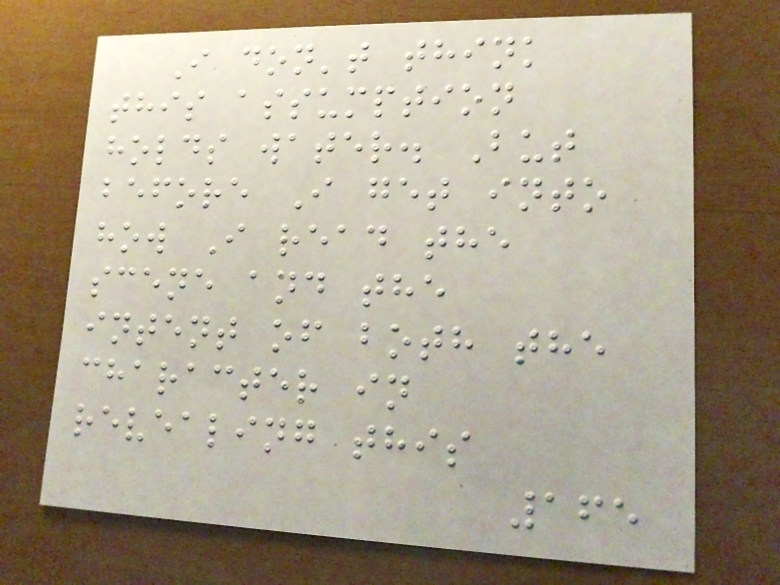I don't think
this assumption
holds water. But
before I get into
how I read the
scene and the
intent of both the
character in
revealing this
165
